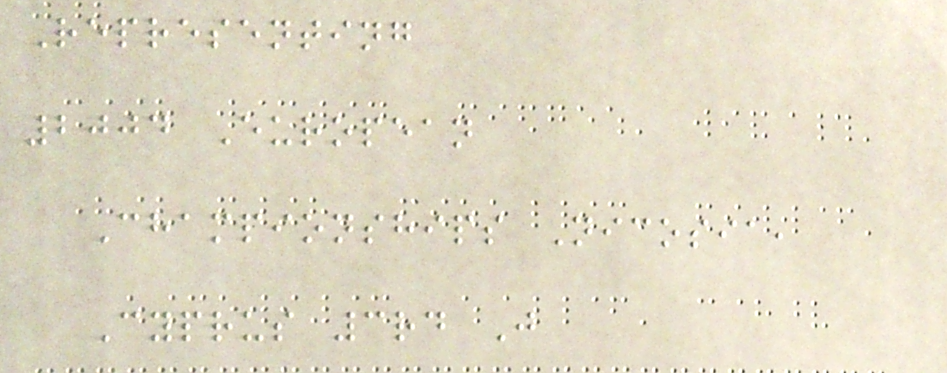Representing
2004 European
Championships Nicosia,
Cyprus 3rd J
